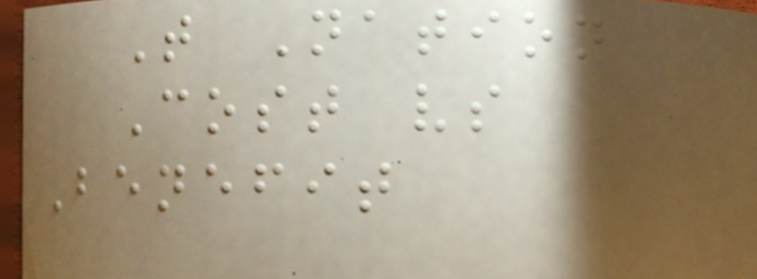T Nation
Cost vs
Benefit
